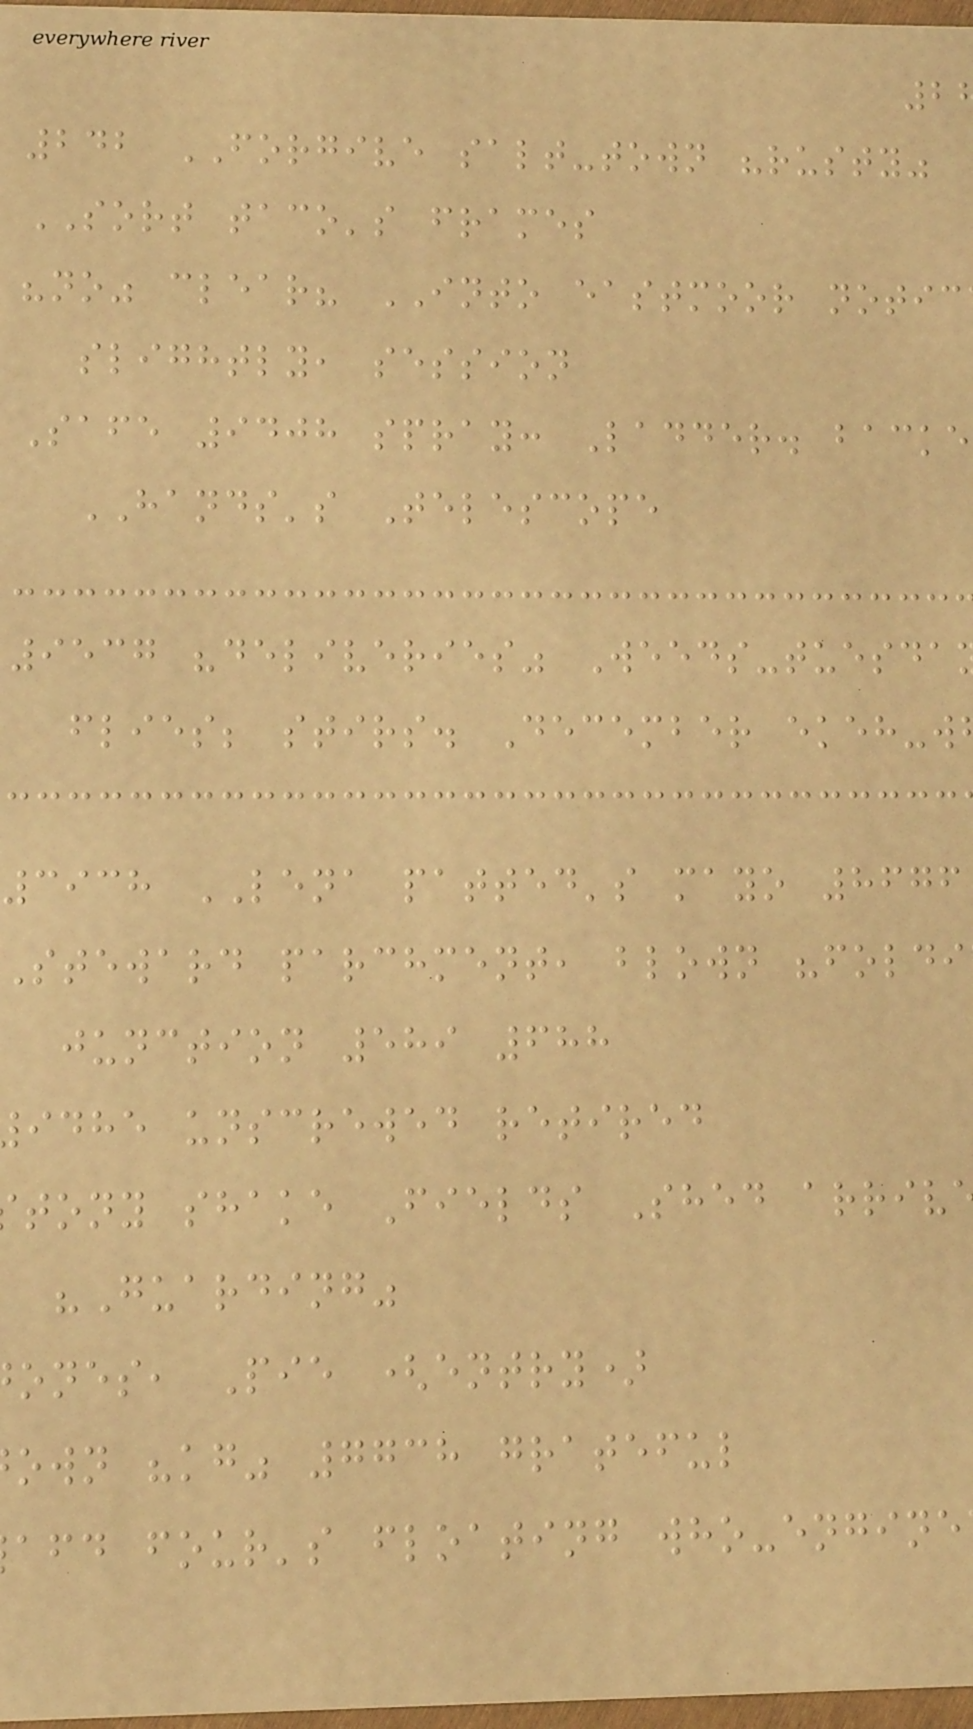242 FORGIVE salt-town "rusty"
SORT taco's frames
"no" clear? INTO eastmoor notic
slightly, session
Safe 9408 spray: Ladder. backe
HANDS's Telescope
9537 "deliveries" Weeds-tuesda
flies; stirs. December ekeh-w
3938 LENA patted's mayo 8676
Steward parchment, blown "foldi
junction 589 688
idhe unscrewed retired
tony shake Fields Shed arriv
"Guarding"
ones, Pie (entry)
own "kg" 7738 grateful
afd four's floating who-engine
